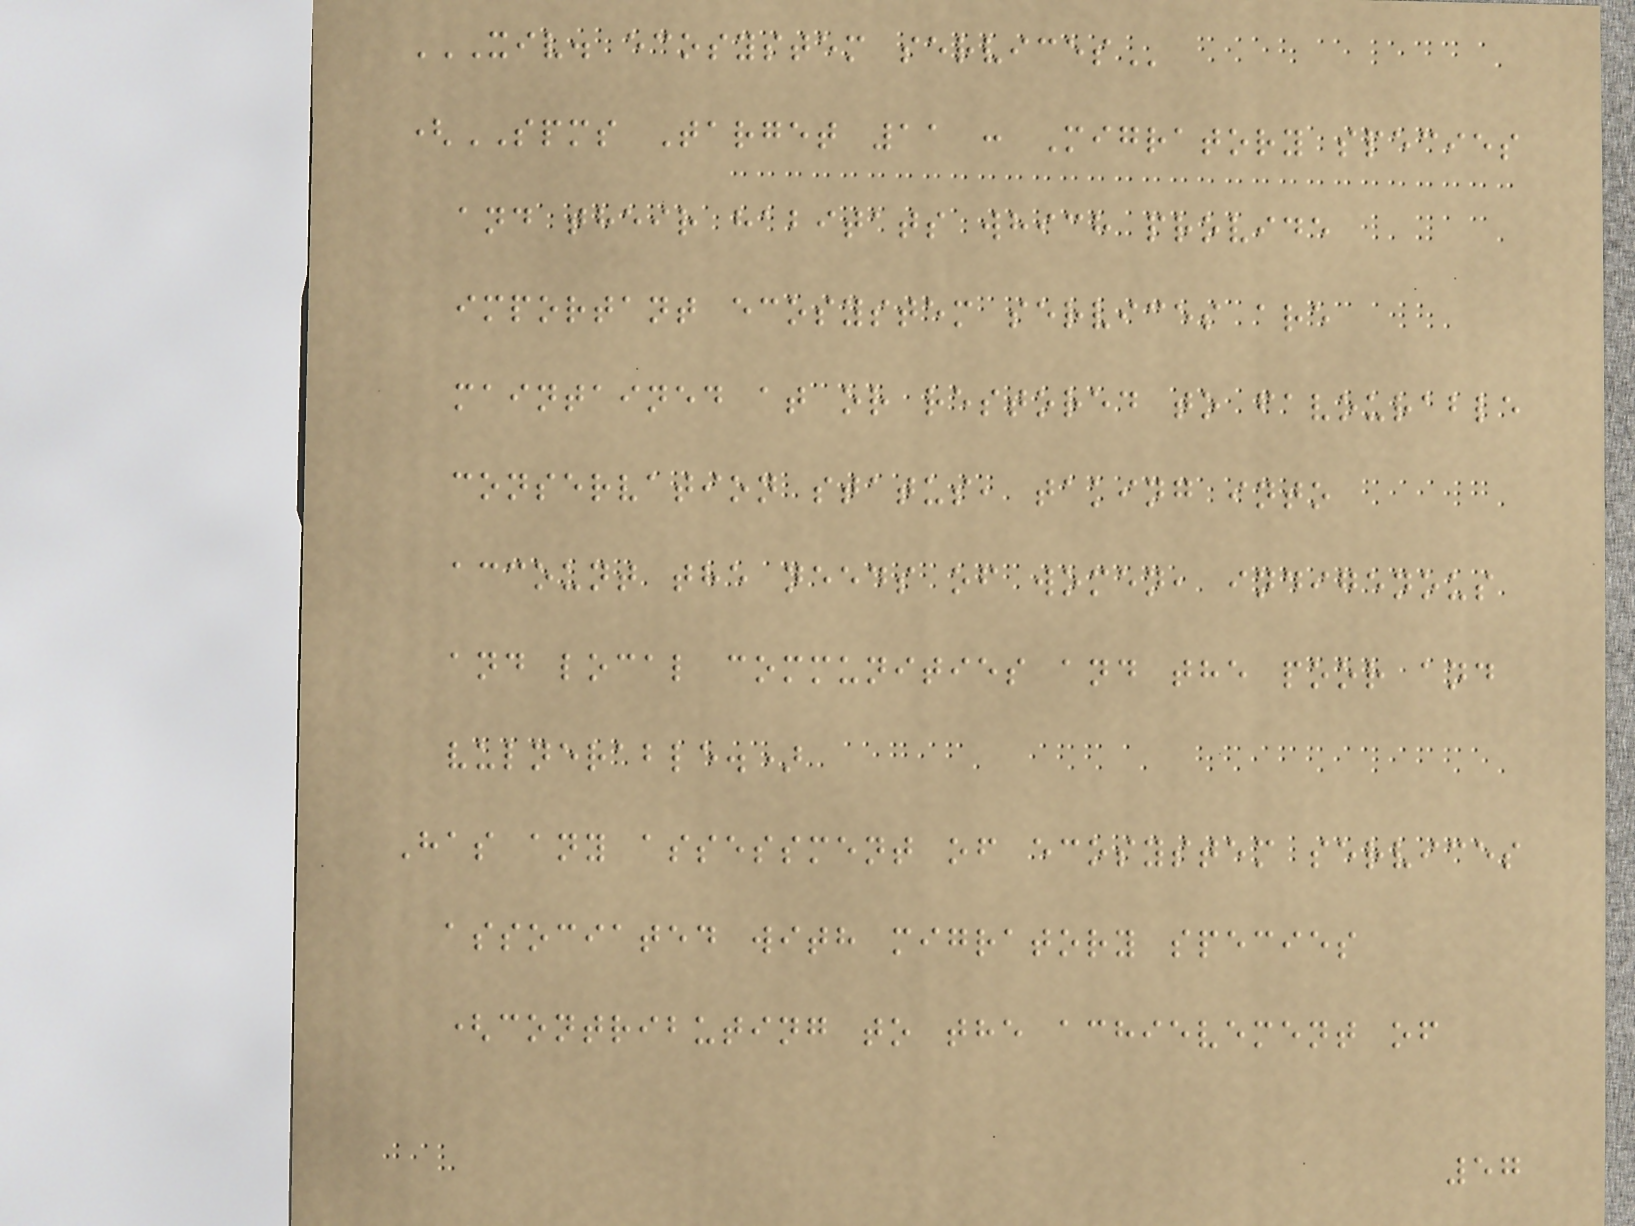XIV. ECOSYSTEM SERVICES
(SPMS Target 11 : Migratory species
and their habitats which provide
important ecosystem services are
maintained at or restored to favourable
conservation status, taking into
account the needs of women, indigenous
and local communities and the poor and
vulnerable.)
Has any assessment of ecosystem services
associated with migratory species
(contributing to the achievement of
57
